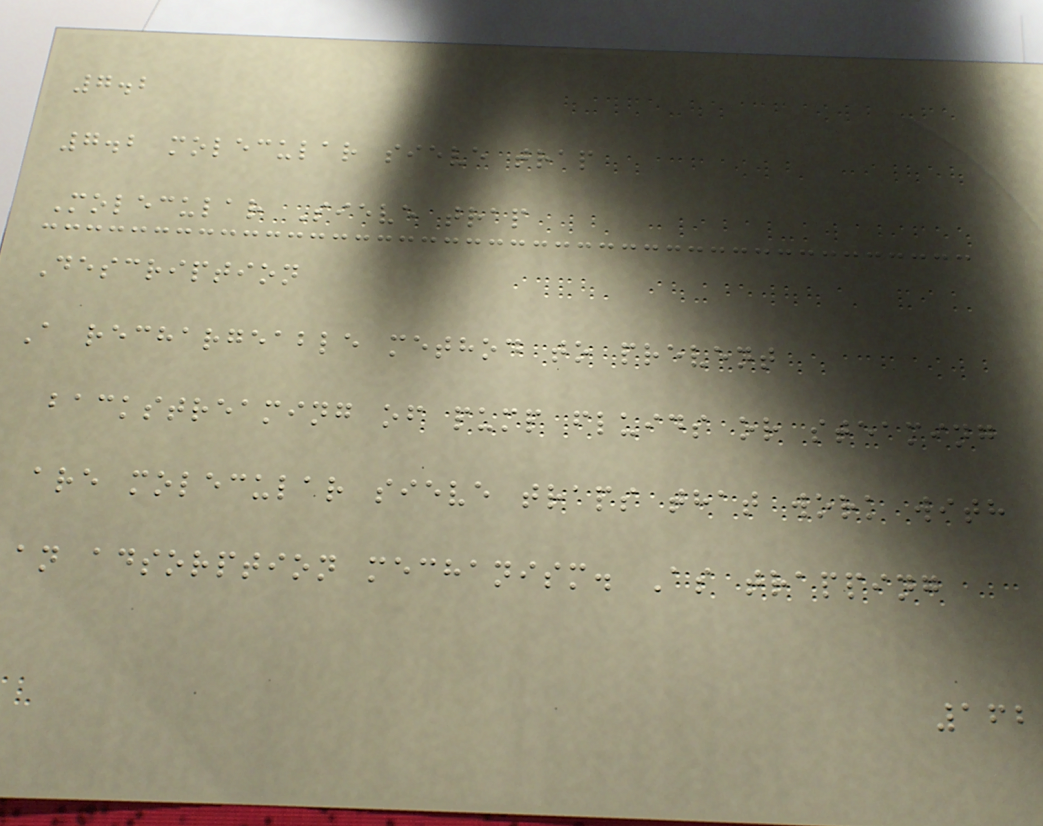7.2
7.2 molecular sieve trap
Molecular Sieve trap
Description
A rechargeable method to prevent
backstreaming of pump fluids or steaming
are molecular sieve traps that work with
an adsorption mechanism. As trapping
162
